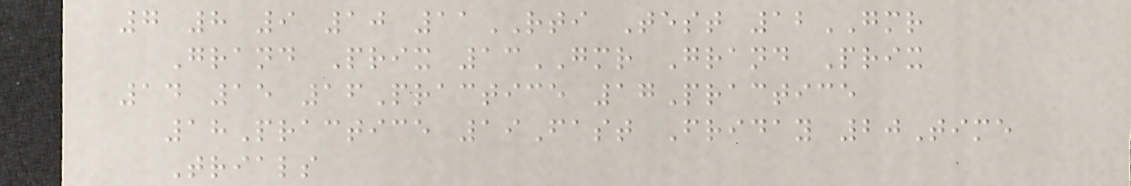7 8 9 10 11RTI Test 12GMR
Grand Prix 13GMR Grand Prix
14 15 16Practice 17Practice
18Practice 19Fast Friday 20Time
Trials
